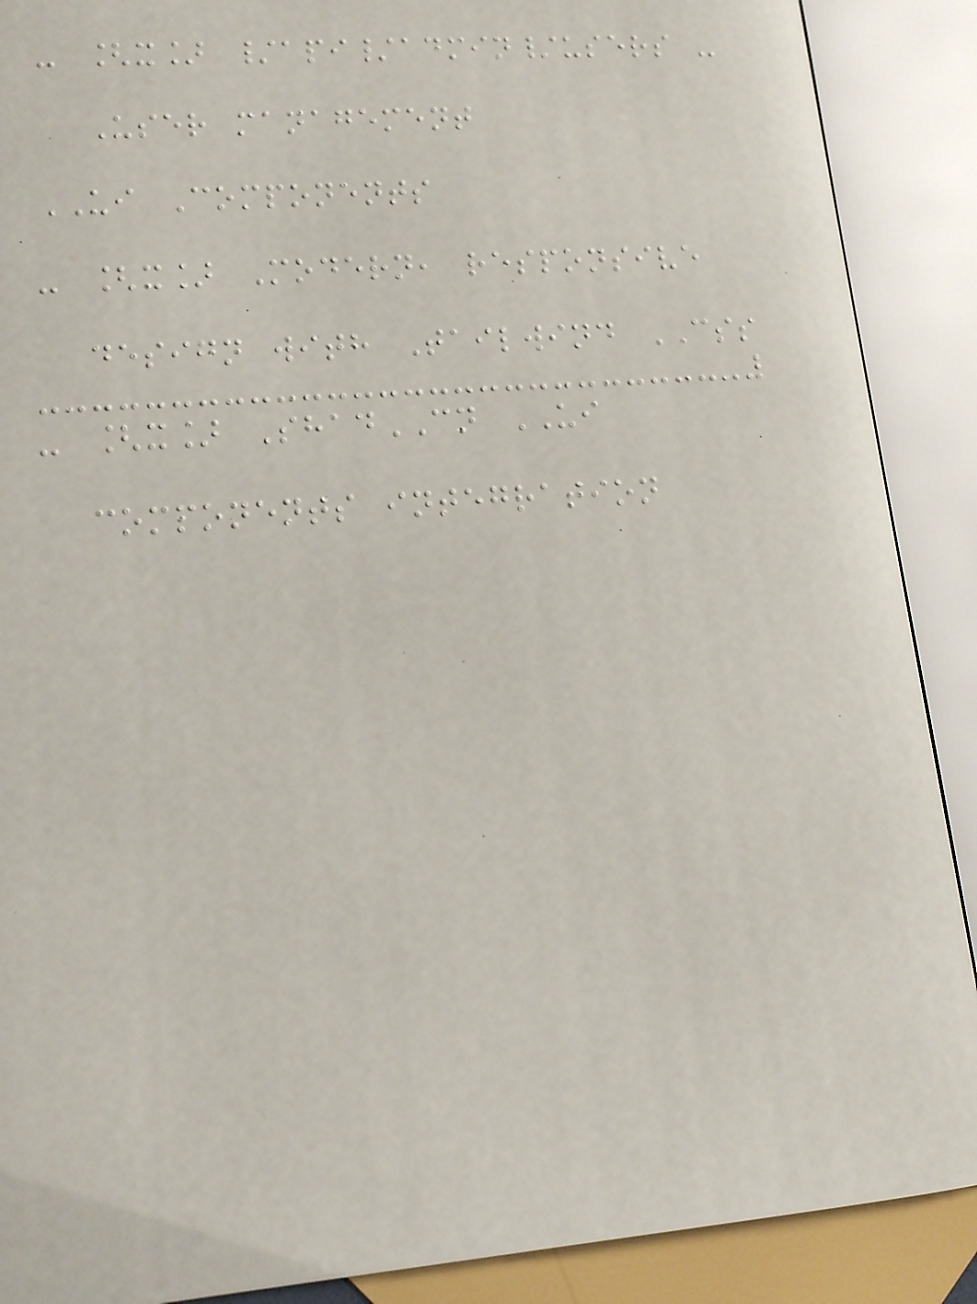- [x] /api/admin/users -
User management
UI Components
- [x] Modern, responsive
design with Tailwind CSS
- [x] ShadCN UI
components integration
